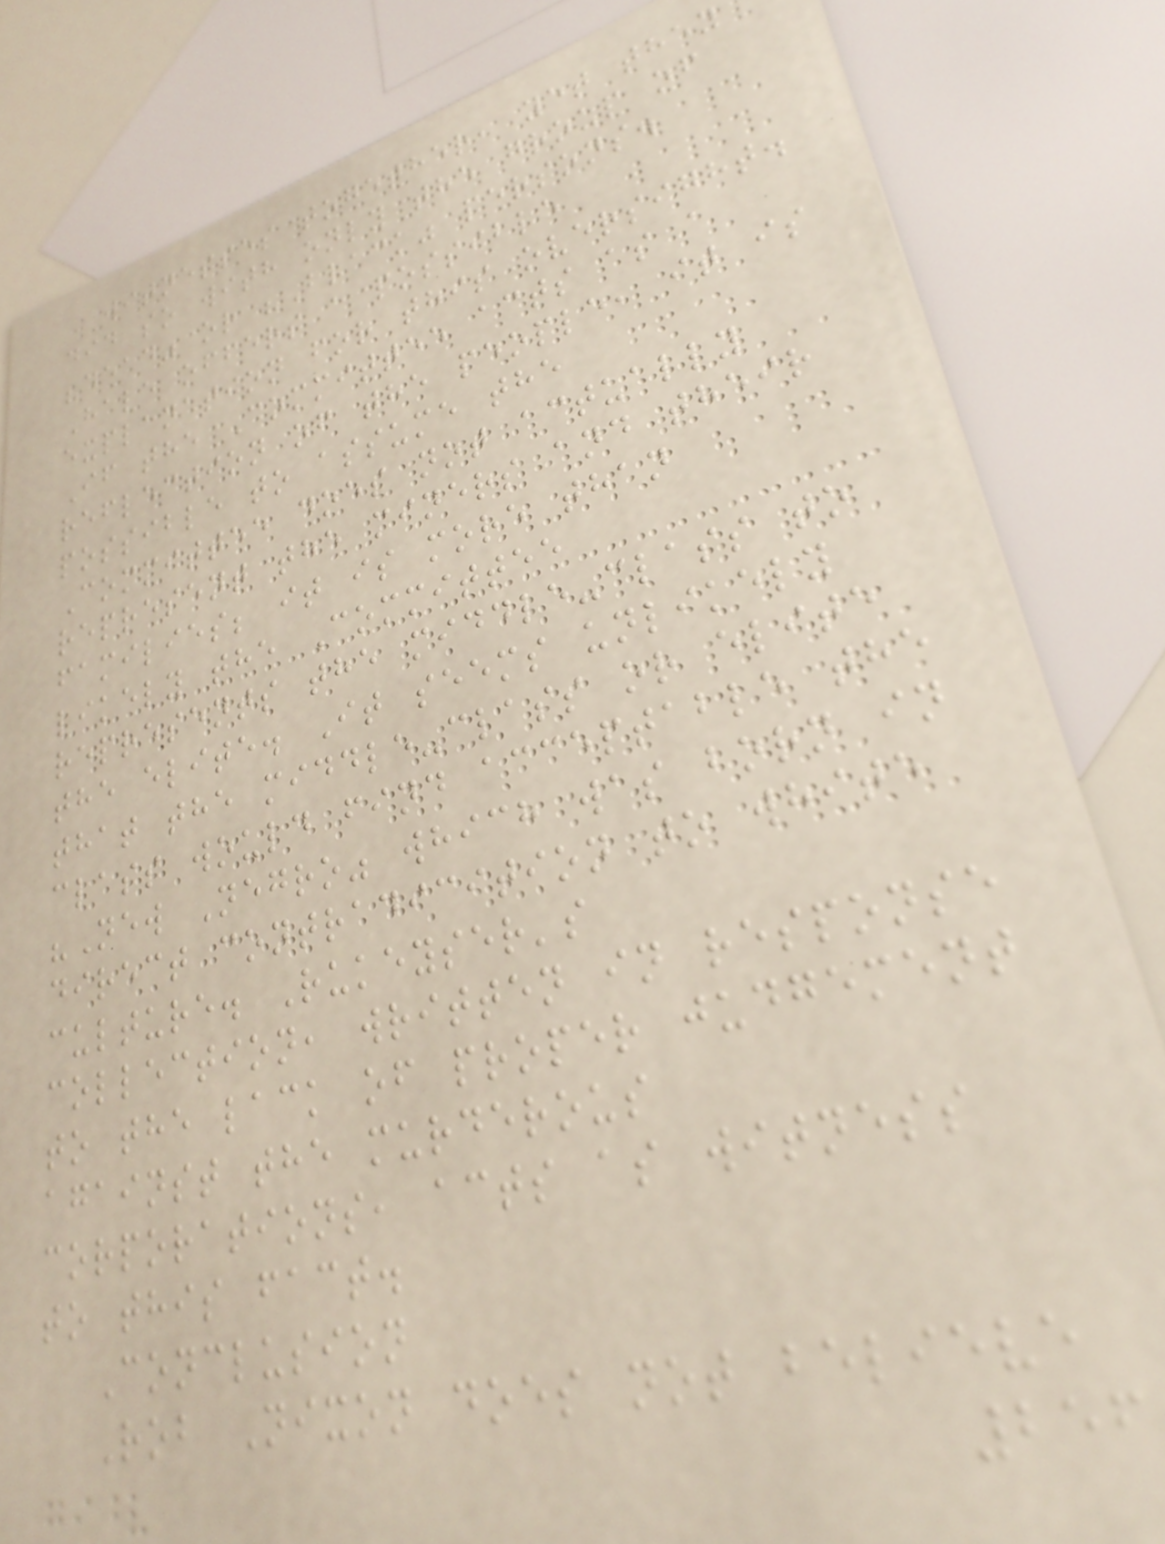witnesses together, yet they
did so with only the group of
"dead" or "Black" persons.
Hale offers a possible
explanation for this oversight.
If the Committee acts as a
reflection of the people, it is
possible to assume the
Committee does not actually
represent the miners and their
families; it is more than
likely the Committee
represents the middle-class to
the elite. It seems unlikely
that the middle-class or elite
class would find acceptable the
"New Negro" which was born in
direct contradicition to white
culture. Rukeyser's
collection, written in response
to the lack of proper judgement
against the murderous
corporations, acts as witness
to this fact.
Conclusion
Rob Nixon does not believe
256
